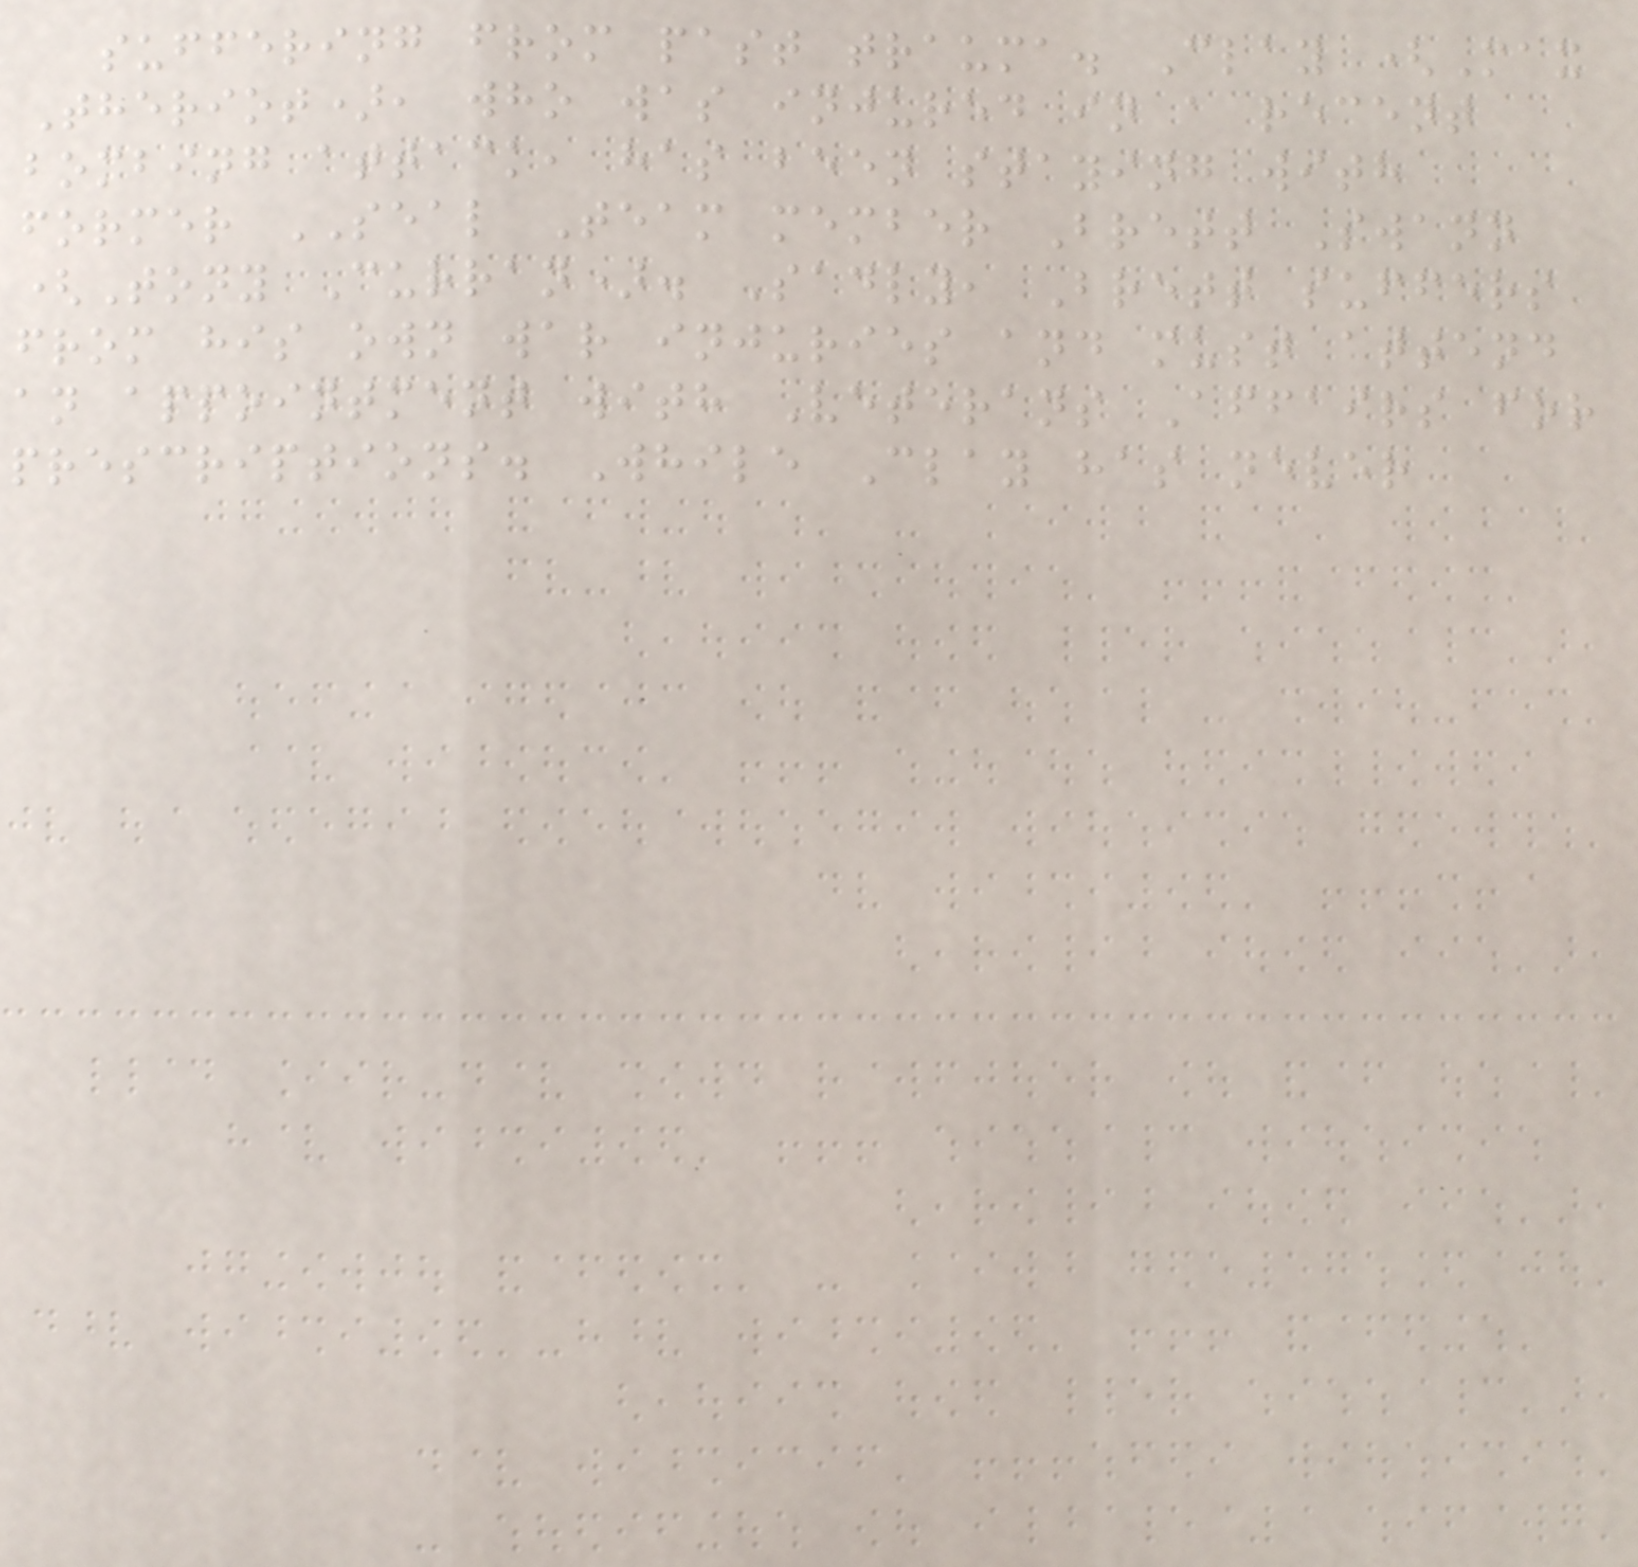suffering from past trauma. Clay (Max
Theriot), who was injured in a recent
bombing attack, has been staying with
former SEAL Team member Brett Swann
(Tony Curran). Sadly, Brett suffers
from his own war injuries and must attend
an appointment with Veterans Affairs for
prescriptions. While Clay has never
